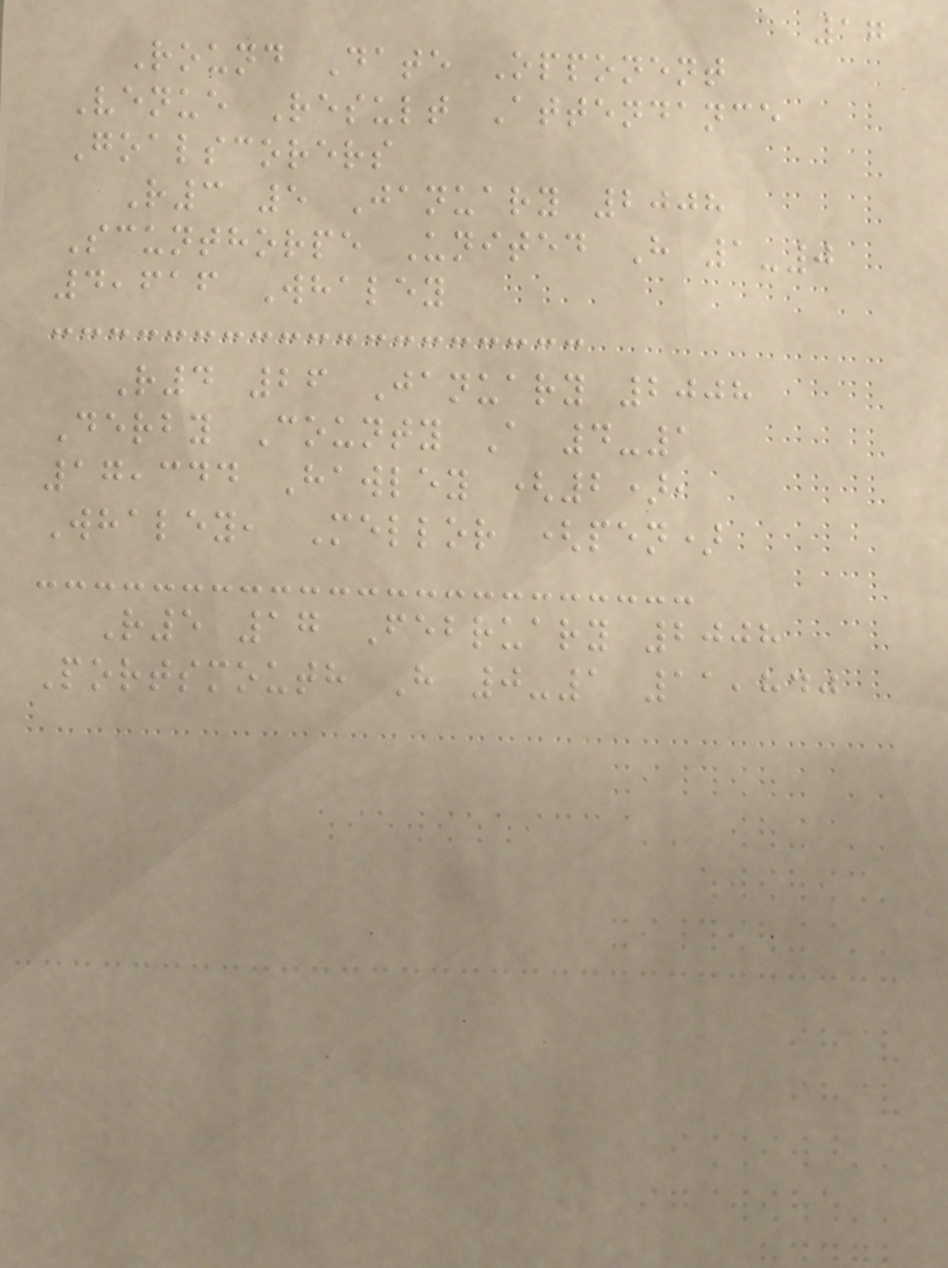17
Round Date Opponent
Venue Result Attendance
Goalscorers
R3 5 January 2008
Scunthorpe United H 1-0
4,616 Whaley
R4 26 January 2008
Derby County A 4-1
17,344 Hawley (2),
Whaley, Mellor (pen)
R5 17 February 2008
Portsmouth H 0-1 11,840
